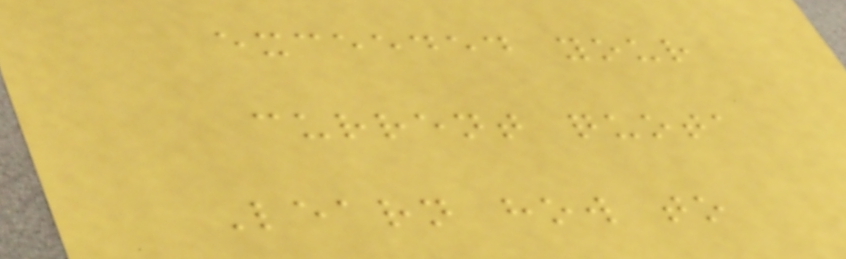exceeded your
current quota
Learn how to
